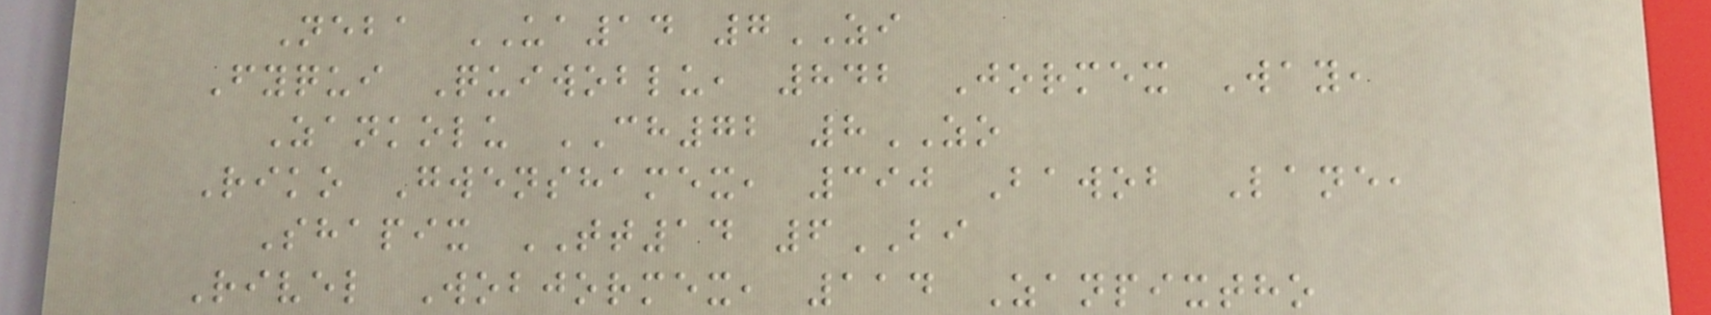Neba UA14 7ZI
Fyqui Quiwoblu, 842 Jormex Way,
Zankolu CH72 8ZO
Riko Gwenshamex, 390 Bawob Lane,
Shapix TT14 6BI
Rivel Wobjormex, 114 Zanpixtho
